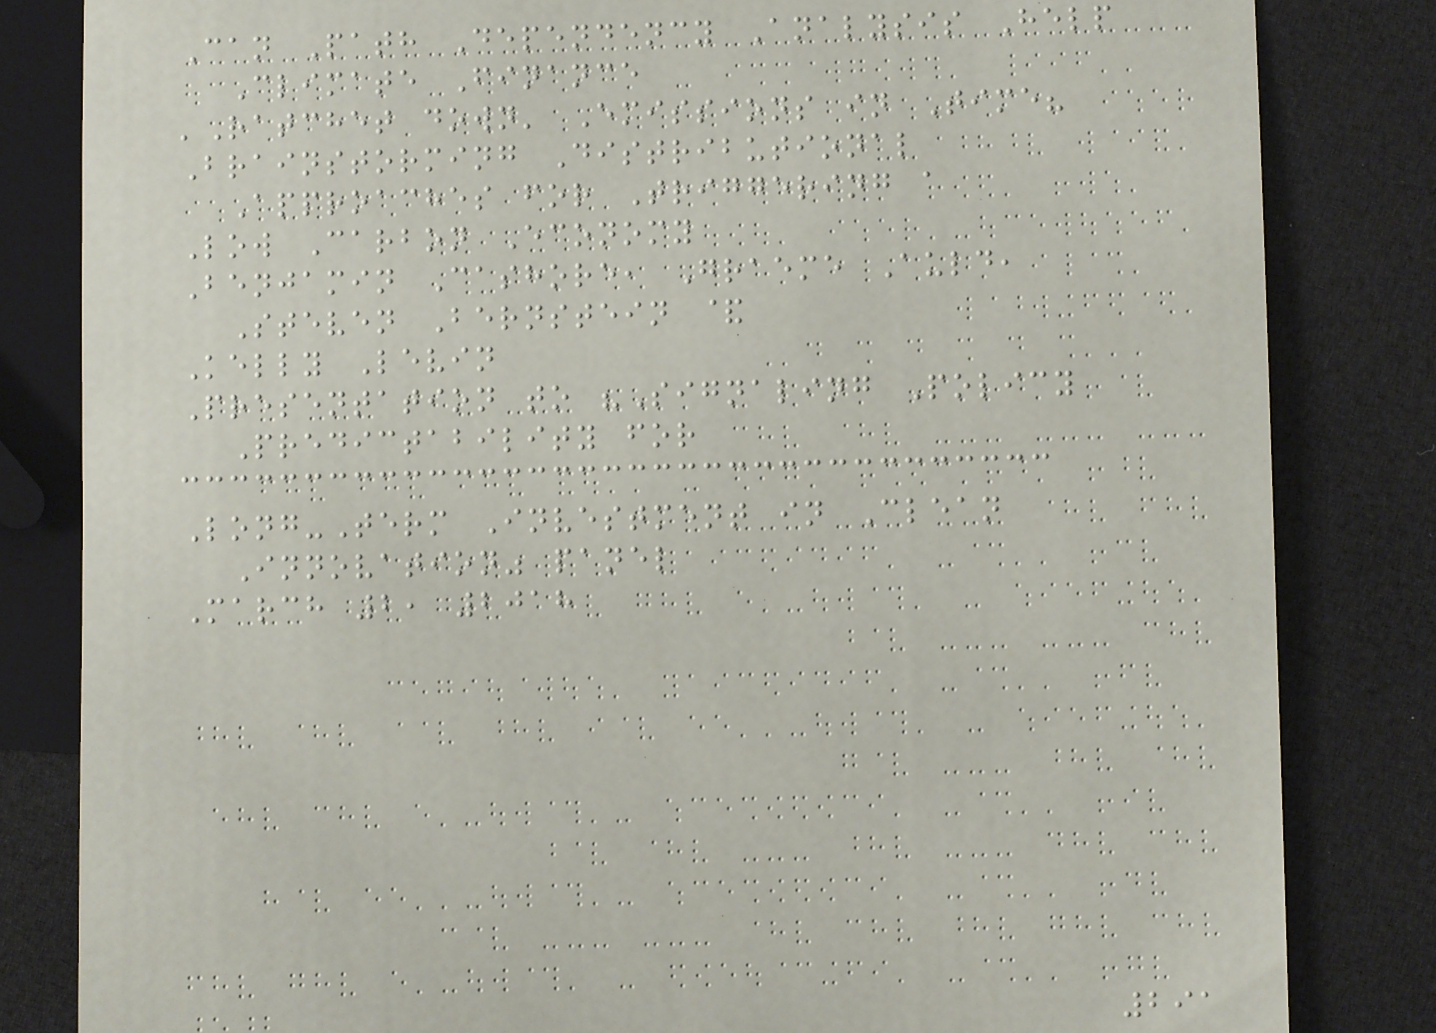Can Path Dependency Analysis Help
Climate Finance
'Ratchet down' Emissions in Time?
Brainstorming Distributional
Approaches for Triggering a
Low Carbon Economy
Benjamin Cashore, Graeme Auld,
Steven Bernstein &
Kelly Levin
Presentation to "Signaling Policy
Predictability for
Long-Term Investment in Clean
Innovation" panel
March 2, 2018
291
